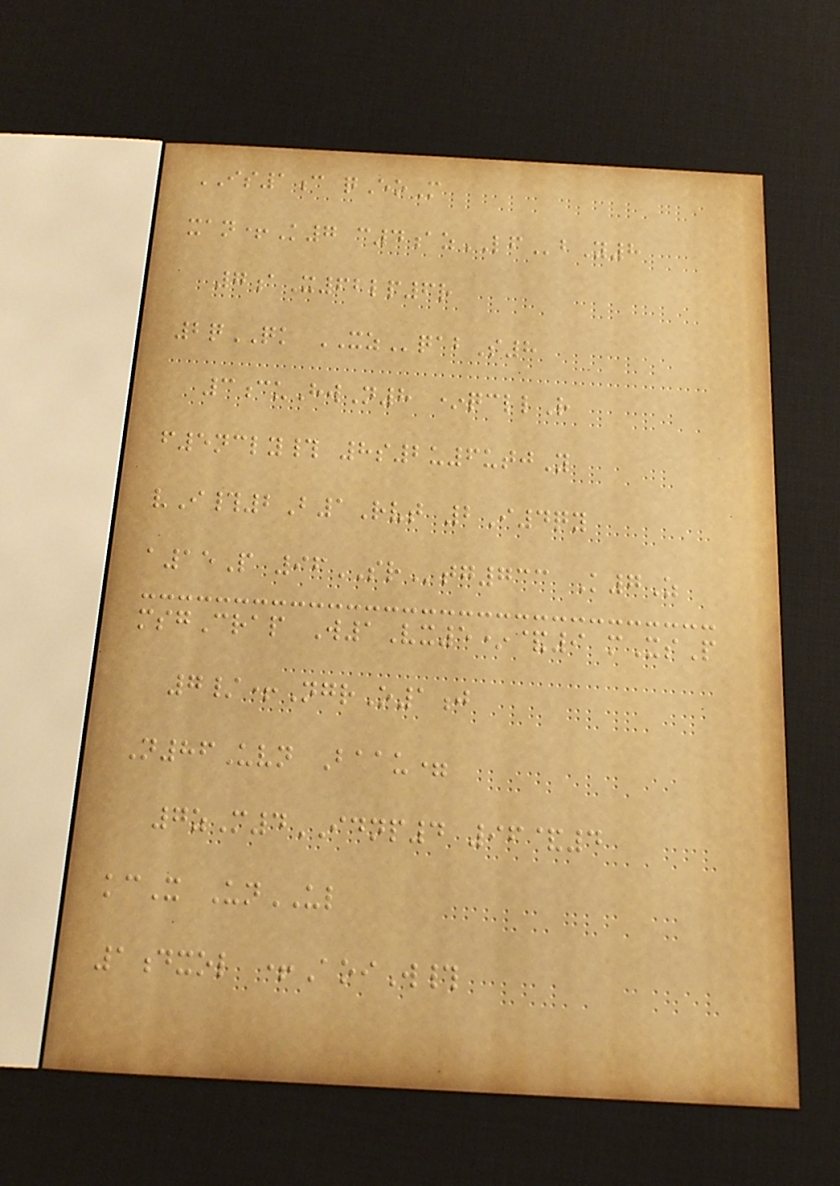IS1c qEoM
xan+K7 c4azLFbY8
7aX62lp6r
2qQK XZqabS8
3cuHwN8 *qcllR
f5ncly# 8s2u6utjY
vI#2B1Rvt 2I4qy
a15P 96SRtg733 K7Z
msgCrap W1Vx5*&9 mXsP
7/+NgrO1j
N86Uvn Baau=
7zM4IDNP4 96&4
kcX UnUL
1dxol +AoiW#
